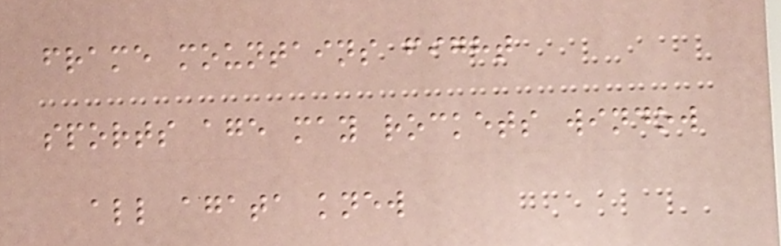frame mountains fight
sports age may rockets window
all agata knew
